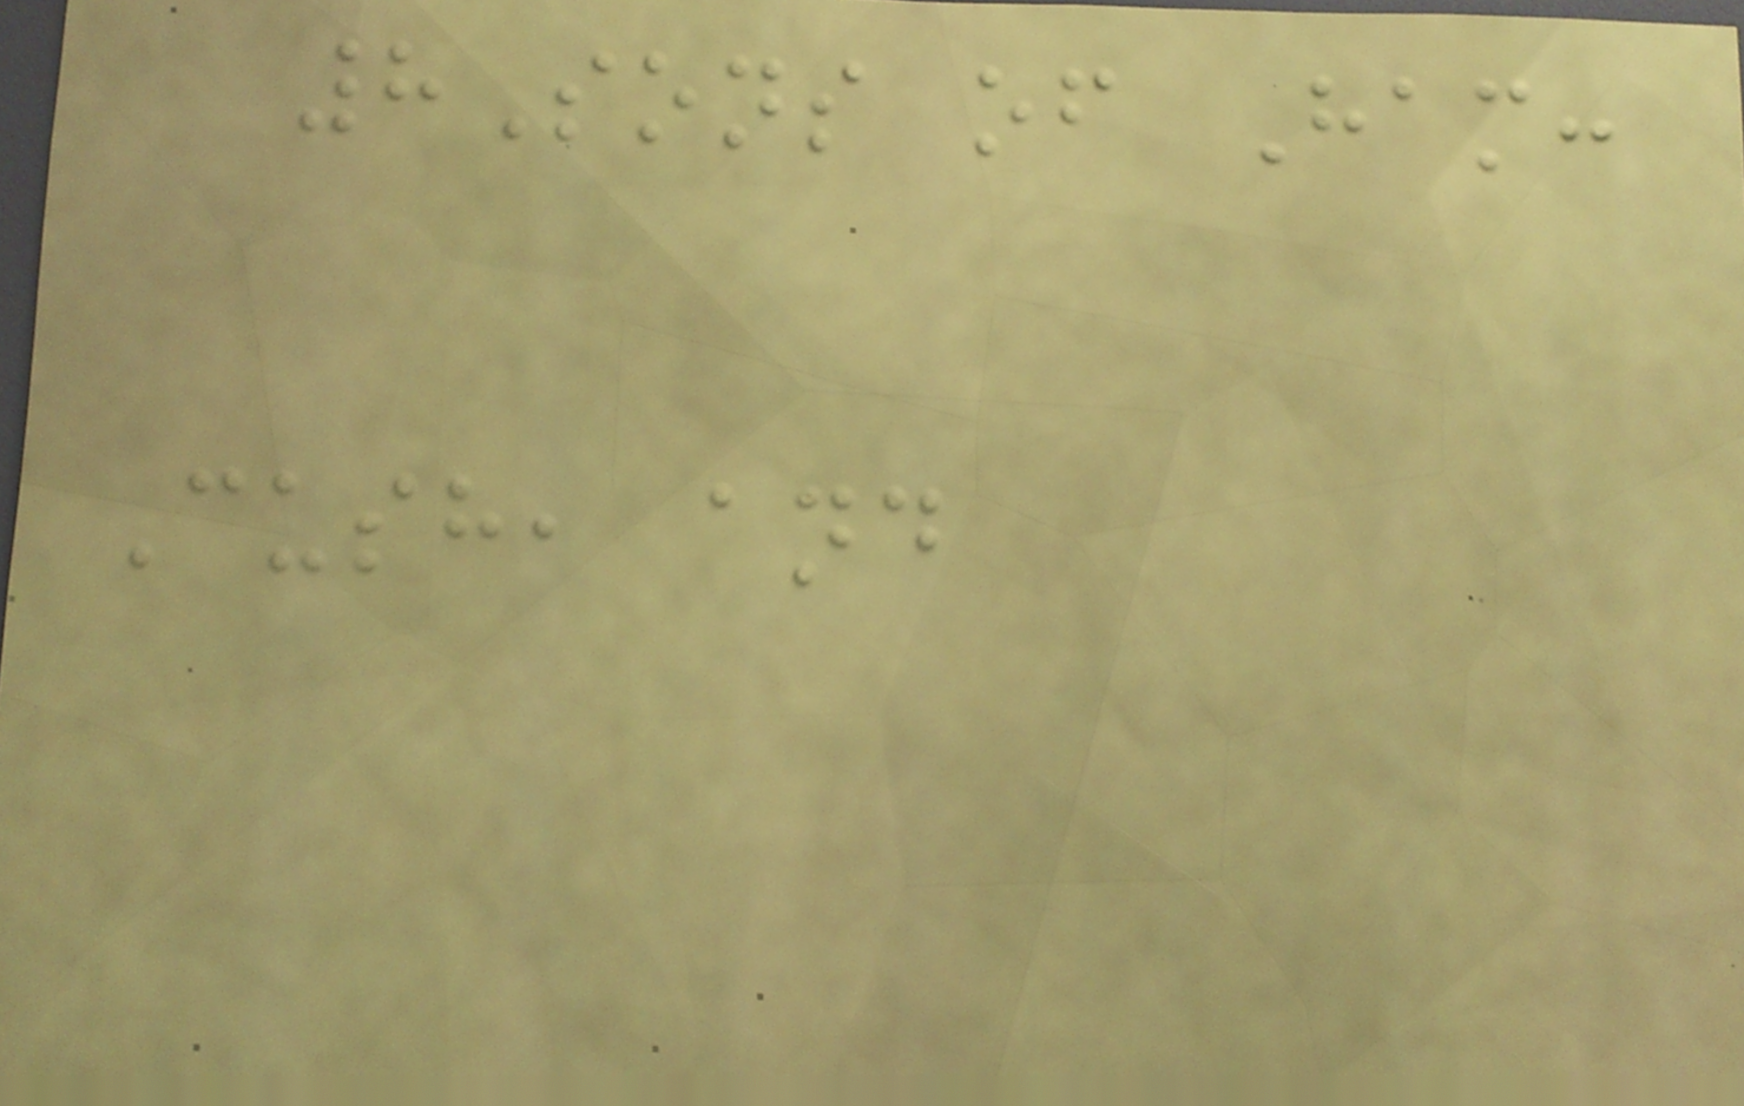8Sons of Ham:
Cush, and
